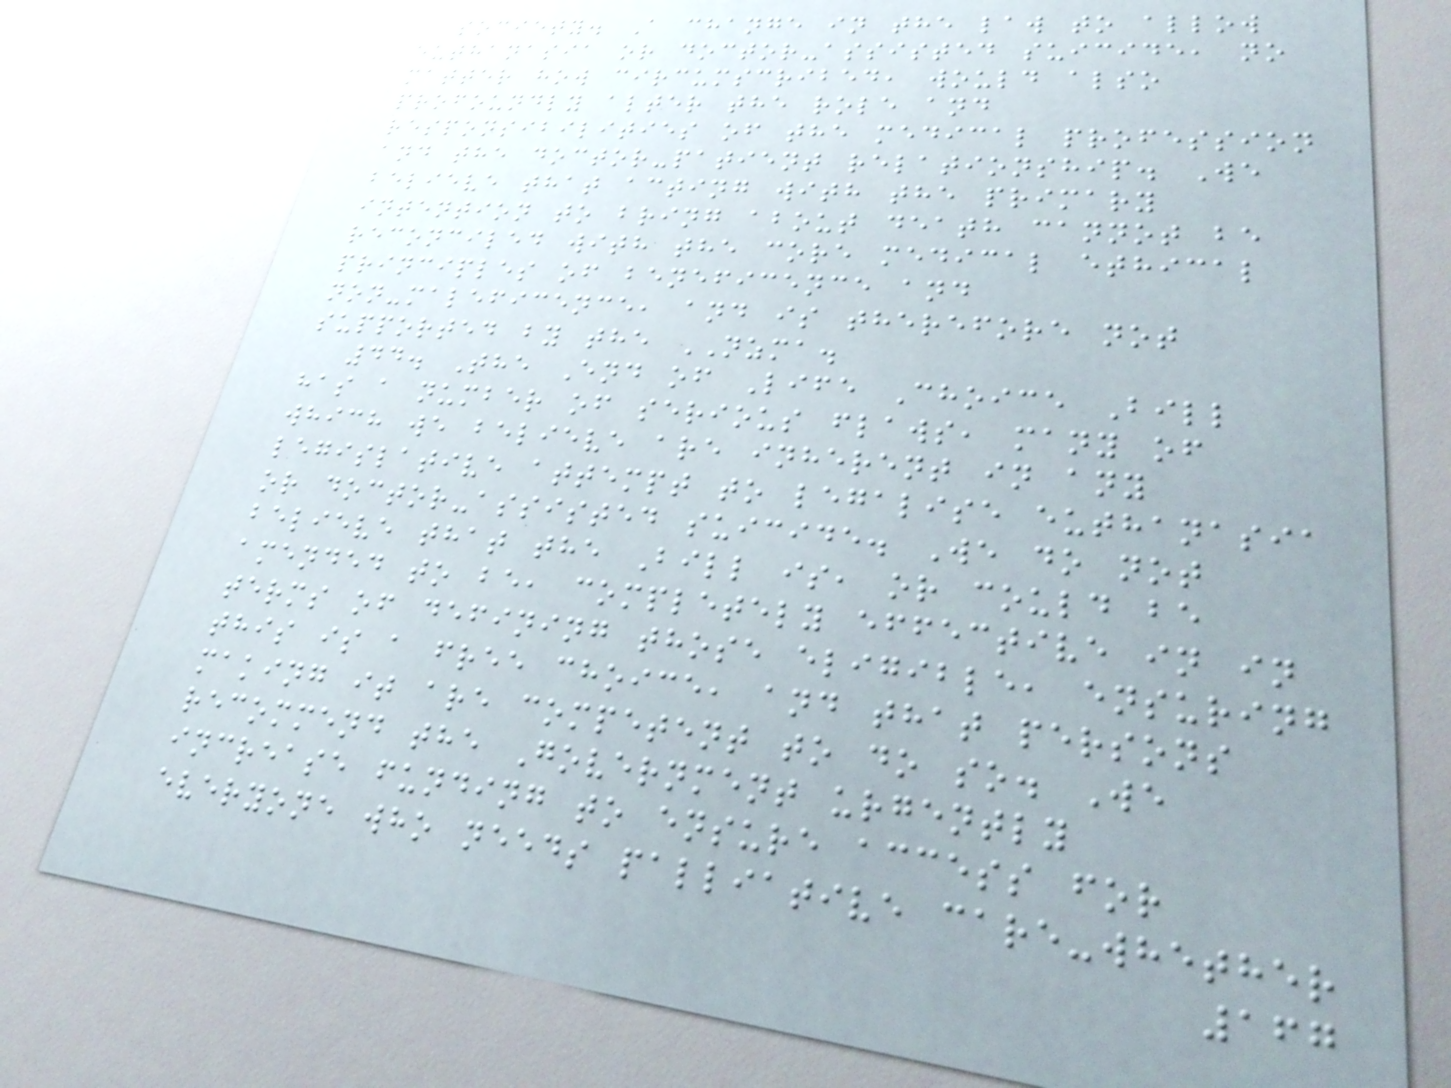society. A change in the law to allow
euthanasia or doctor-assisted suicide, no
matter how circumscribed, would also
profoundly alter the role and
responsibilities of the medical profession
and the doctor-patient relationship. We
believe that acting with the primary
intention to bring about death cannot be
reconciled with the core medical ethical
principles of beneficence and
non-maleficence, and is therefore not
supported by the NZMA.
44. The End of Life Choice Bill
has a number of serious flaws, many of
which we believe are inherent in any
legislative attempt to legalise euthanasia
or doctor-assisted suicide. We do not
believe that the Bill is, or could be
amended to be, completely effective in in
terms of defining those eligible, ensuring
this is a free choice, and that persons
making it are competent to do so. We
recommend the Government urgently
increase funding to ensure access for
everyone who needs palliative care-whether
167
